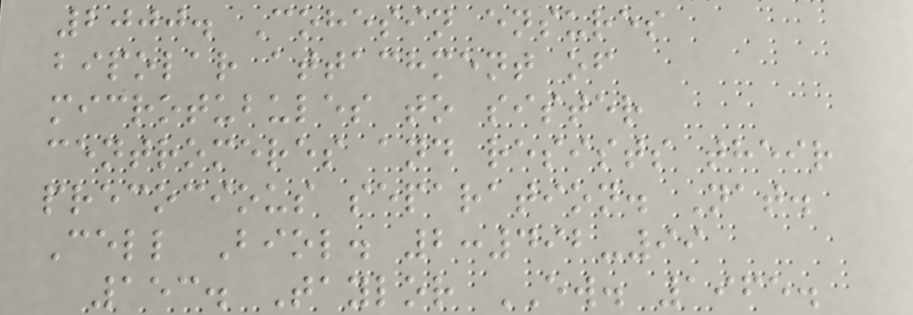2000. Cohesin ensures
bipolar attachment of
microtubules to sister
centromeres and resists their
precocious separation. Nat.
Cell Biol. 2:492-99
153. Taylor EW. 1965.
